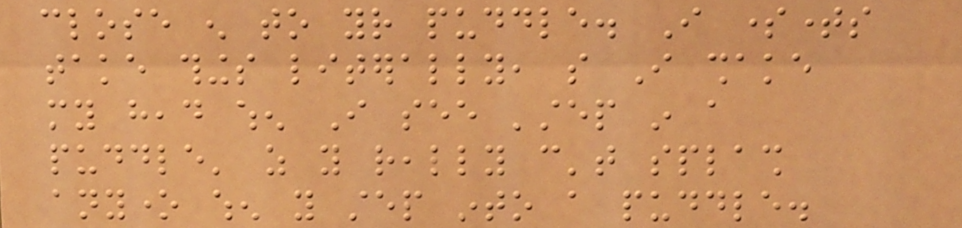close enough to your puddle. I sometimes
take things literally, so I shake
my head when I see 'step in a
puddle' as you really can't splash
anyone when you step into a puddle.
